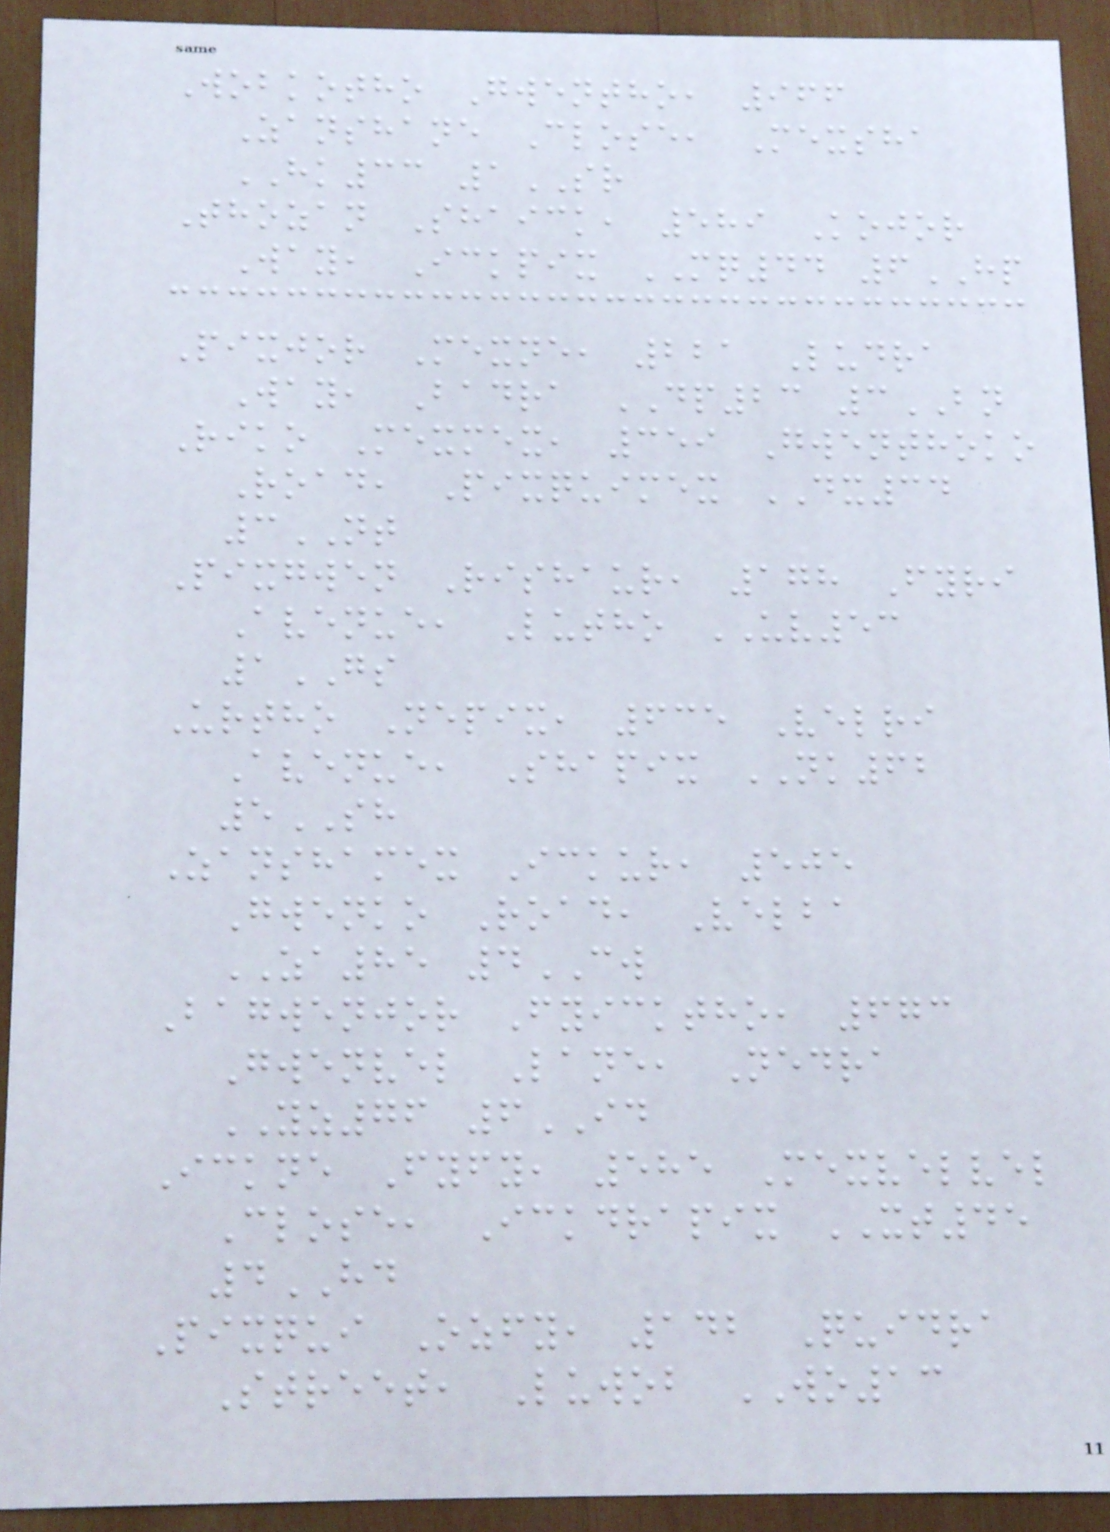Wobkotho Gwentho, 966
Zanshane Close, Mexsha
HK33 1SR
Thozan Shaick, 589 Kojor
Way, Ickpix MQ44 6HP
Pixjor Mexne, 221 Ludra
Way, Badra DP23 3BN
Riko Mexmex, 359 Gwenthoko
Road, Pixquimex DX34
3NT
Pixgwen Rishaur, 178 Fyri
Avenue, Lutho UV53
1GS
Urtho Nepix, 635 Velri
Avenue, Shapix NK62
5SH
Zanshamex Ickur, 505
Gwenko Road, Velba
ZA85 4CW
Bagwenjor Fyicktho, 673
Gwenvel Lane, Nedra
YZ76 6ID
Ickne Fyfy, 585 Mexvelvel
Close, Ickdrapix XT45
4HD
Pixqui Ozfy, 142 Quidra
Street, Luwob WO13
